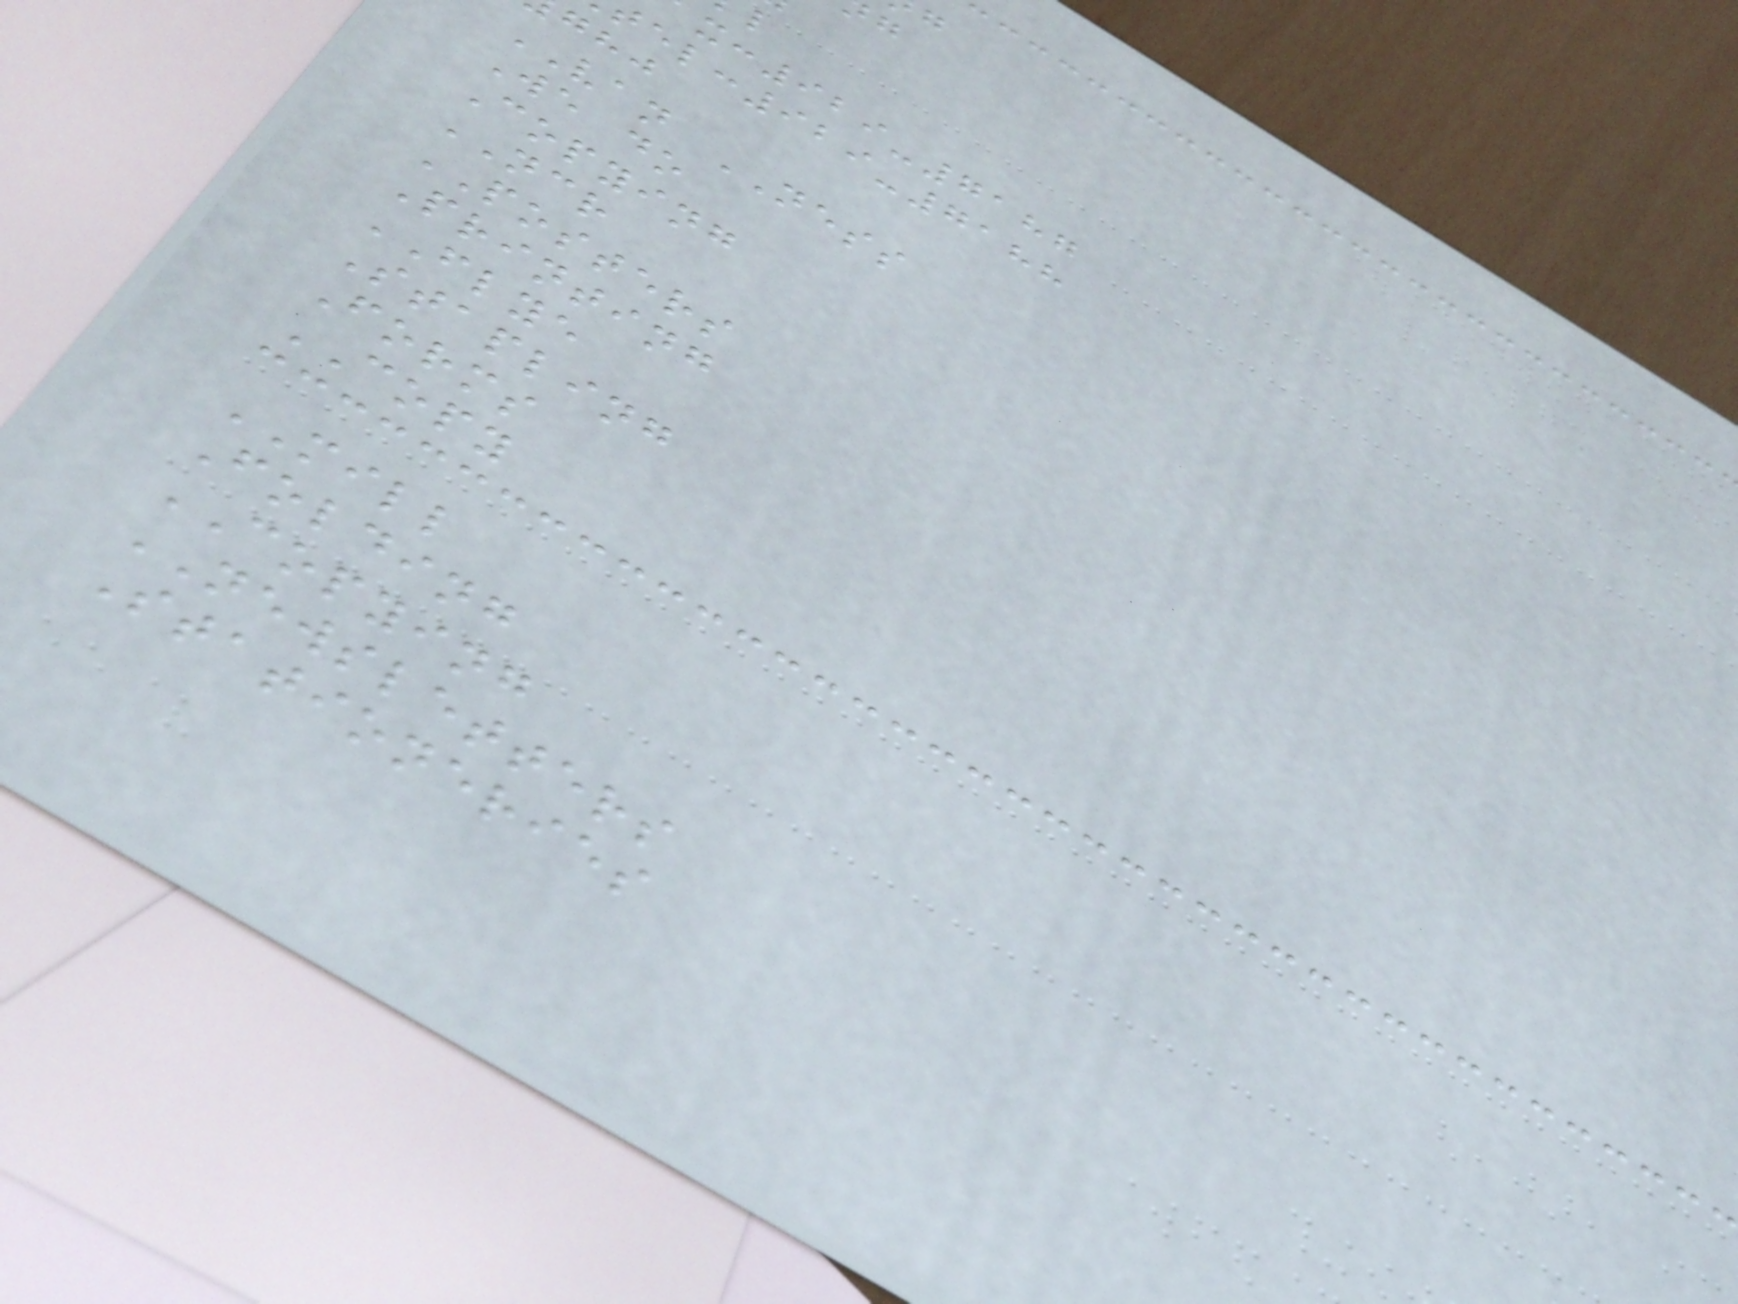x:929-7187
tel:929-7188
VAN NESS
We do
Copying
NCR
POSTERS
Printing
FLYE
Stapling
Forms
COPY
MILL
Folding
COPYING
NEWSLETTERS
Stationeries
